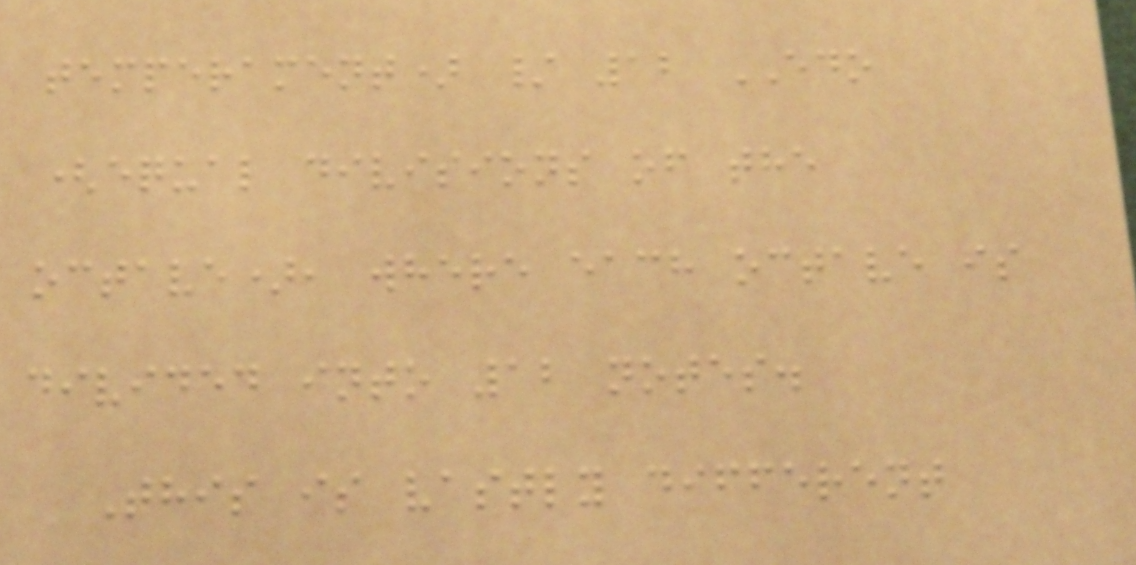temperament) / 12 EDO
(equal divisions of the
octave), where each octave is
divided into 12 notes.
This is vastly different
